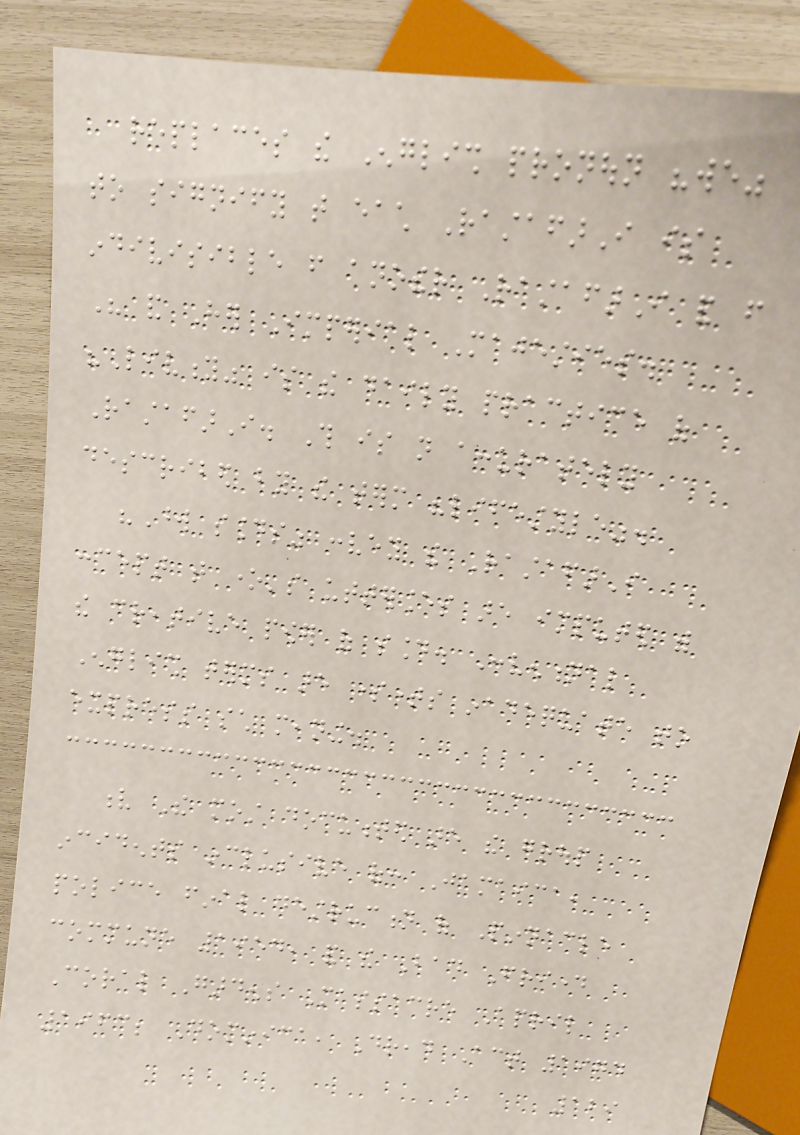replaces the English pronoun "we"
to signify that each RastafarI is
indivisible from another RastafarI and from
His and Her Imperial Majesties.
"Livity" is the daily practice of
RastafarI. This is not accurately
described by the term "lifestyle".
"Word sounds" convey the RastafarI
concept that one's utterances are imputed with
the creative power of sound. Conventional
English terms are sometimes inadequate to
express such meaning.
v The most documented are the group
incidents inclusive of: Jamaica,
police final destruction of Pinnacle
commune 1954, and the Bad Friday
Coral Gardens Massacre April
1963; Dominica, Dread Act 1974
129
